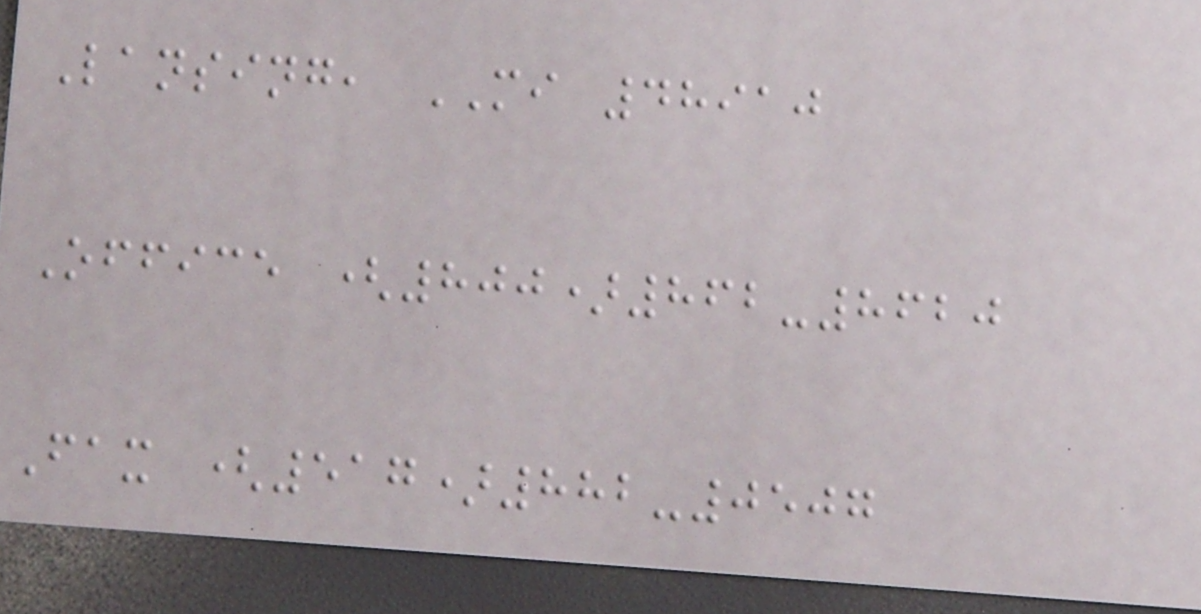Lansing, MI 48910
Office (800)862-8620
Fax (517)882-0507
